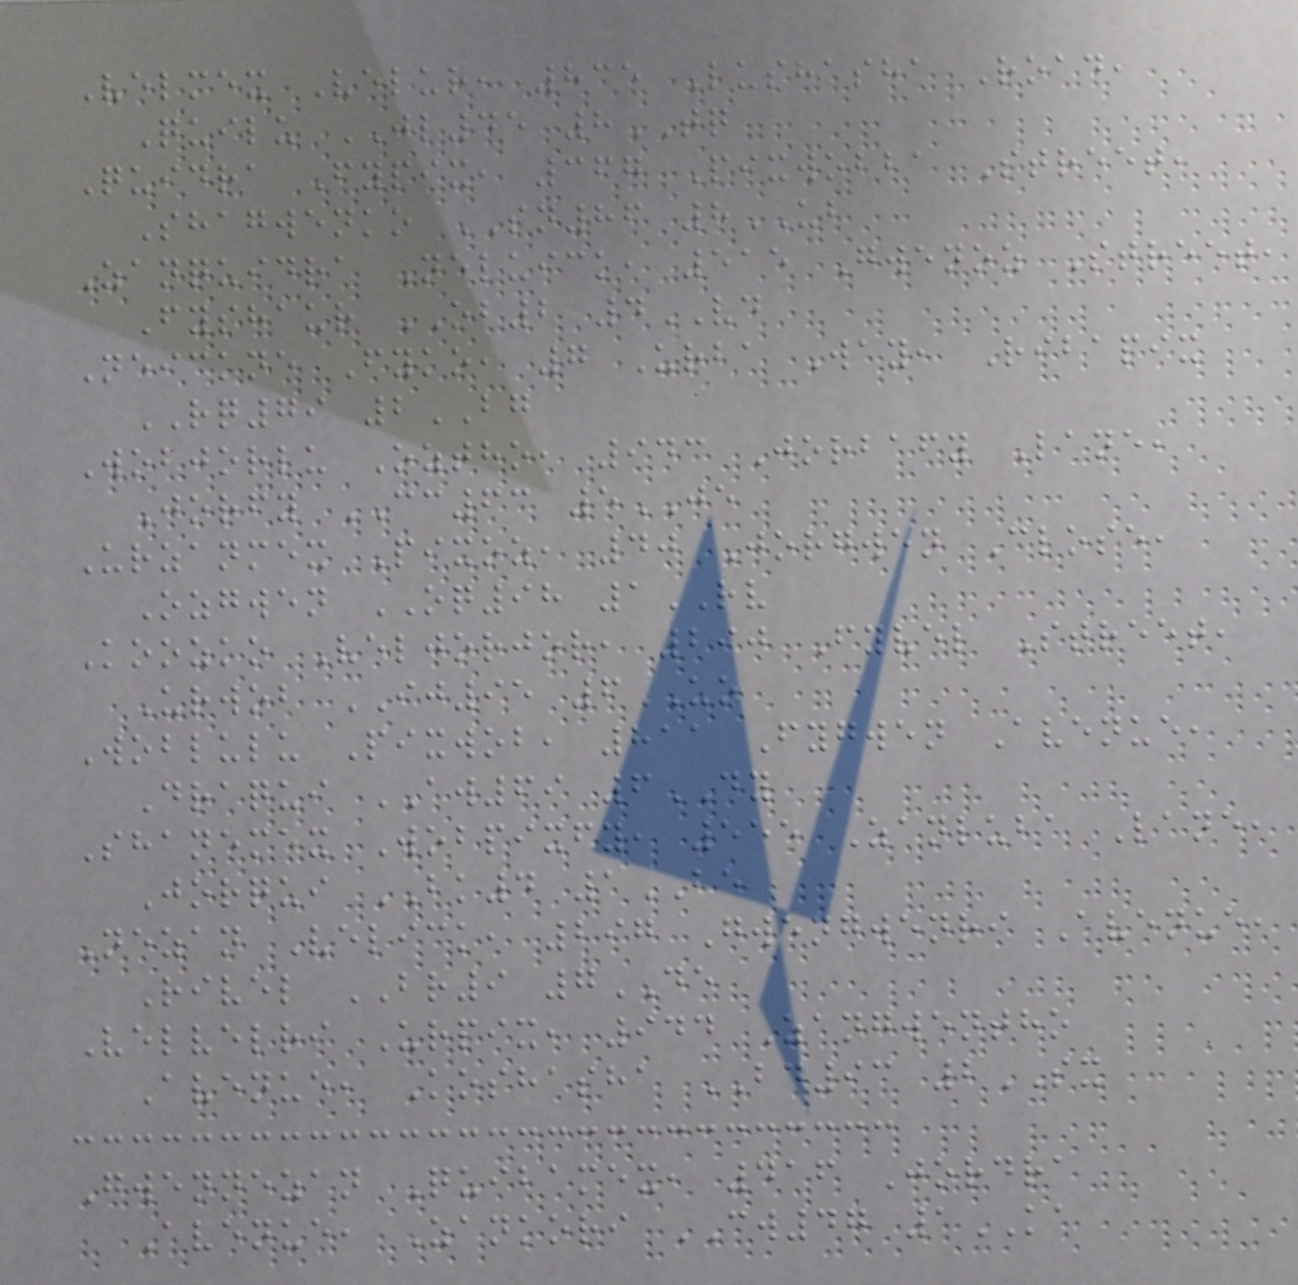Velmex Velur, 835 Lushasha Road,
Quilu JL45 8TQ
Quidra Fypix, 367 Pixwobba Street,
Shagwenko SN86 8UB
Zanquidra Neluick, 515 Gwenoz Street,
Fyshaur OB2 4VD
Neickne Fyko, 7 Urba Way, Ribapix
RQ79 2BG
Wobjorlu Oztho, 943 Jorbafy Lane,
Jorfy CC63 5JE
Urzanmex Pixoz, 40 Jorgwen Close,
Ozgwen OQ98 1RV
Koozko Veljorjor, 290 Fyvel Street,
Urwob IJ95 6UO
Woblulu Pixwob, 811 Fygwen Avenue,
Draqui AW69 6DY
Shanemex Wobpixfy, 555 Zanluba Lane,
Jorqui BK4 1BE
Nezan Velick, 297 Gwengwenri Avenue,
Rivel BR9 7DE
Velvelri Urpix, 944 Zangwentho
Avenue, Koshasha BD93 2SX
Gwennezan Quibamex, 416 Jordra
Avenue, Zankori CW47 1KA
